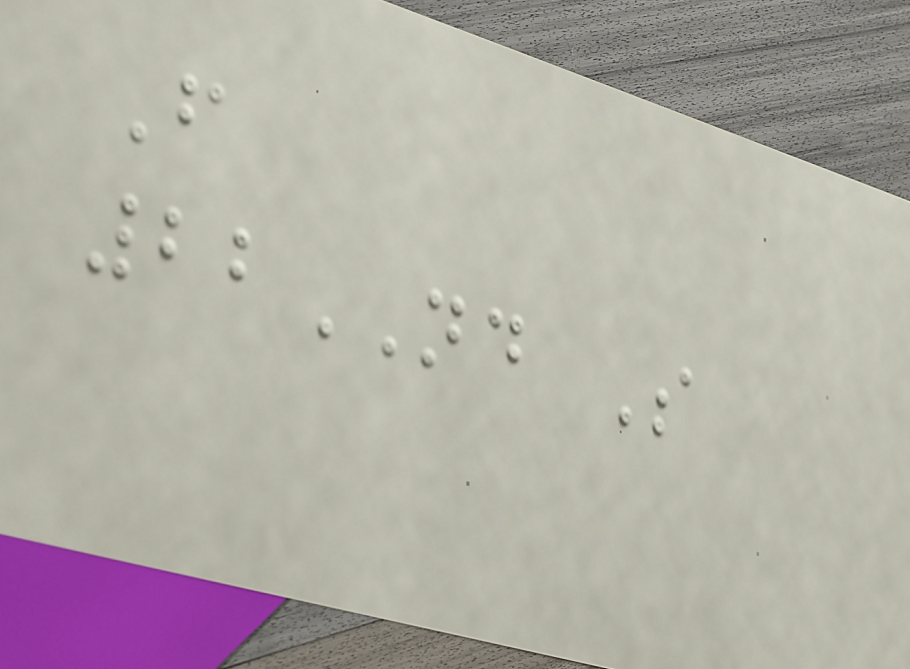F
22ND S
